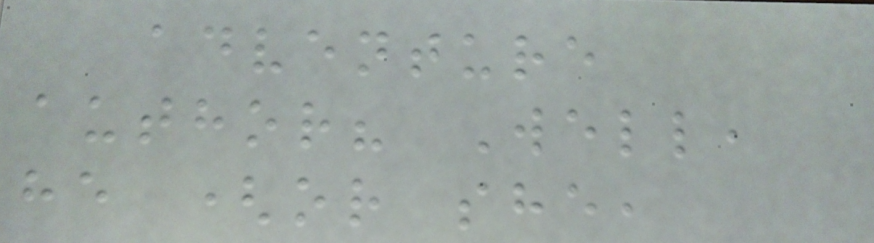adventure
author? Well,
he (or she,
